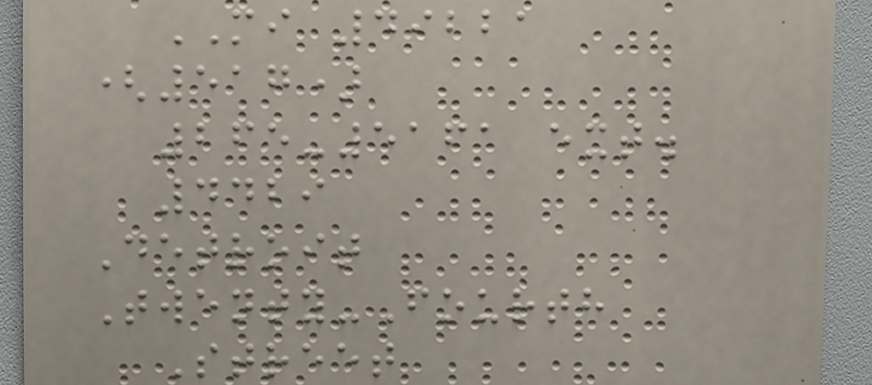MI 49221
(517)
265-5161 ext.
4429
Detroit
Twenty-Fourth
Street
